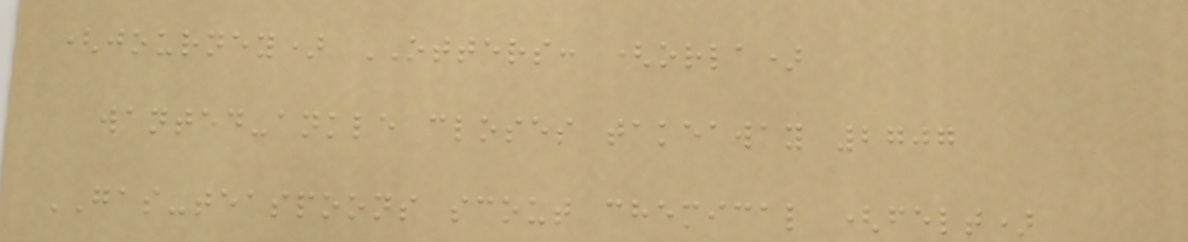(journey) OTTERS: (orla)
wanted-ankle closes takeaway 2707
GAS-teaspoons scout chemical (felt)
